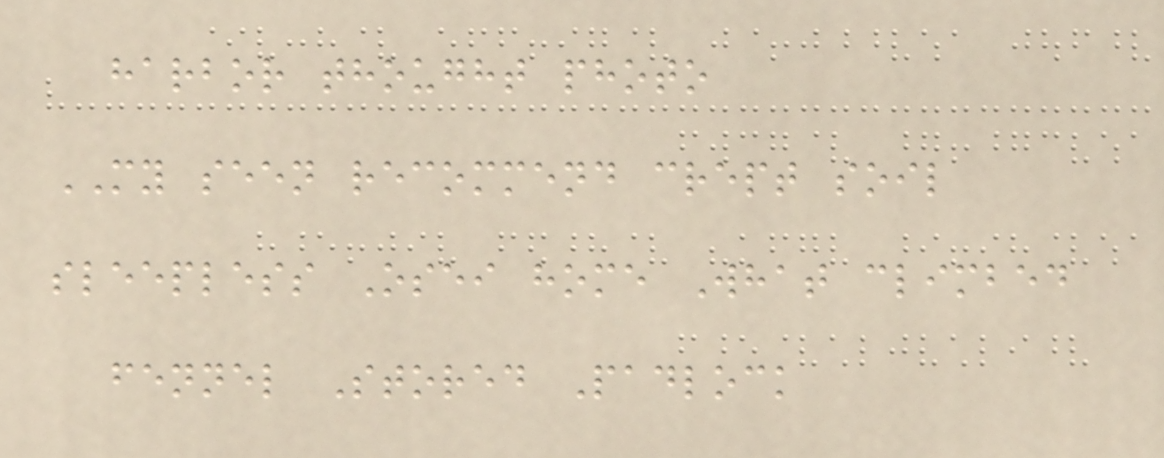harbor thought photo
MY seen recommend crept soil
sleepless Osei home What climbed
fennel Stored Padlock
